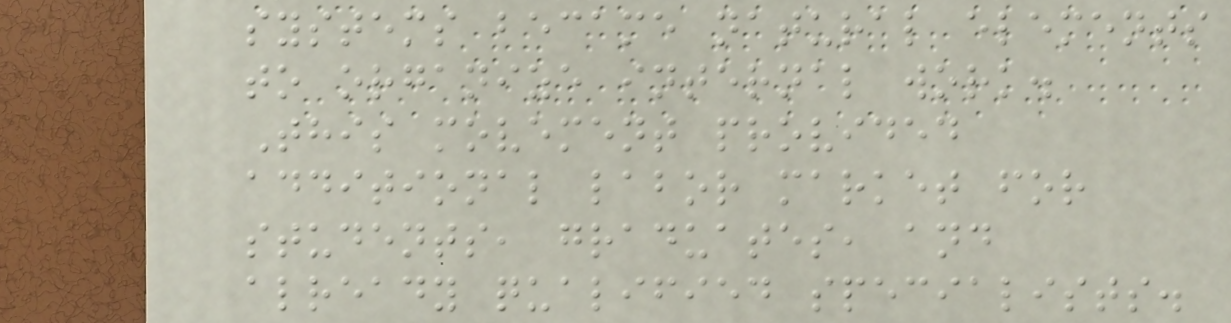systems became natural elements
to organize internal work.
This movement provided
additional labor market for
students, graduates, and
already qualified specialists.
